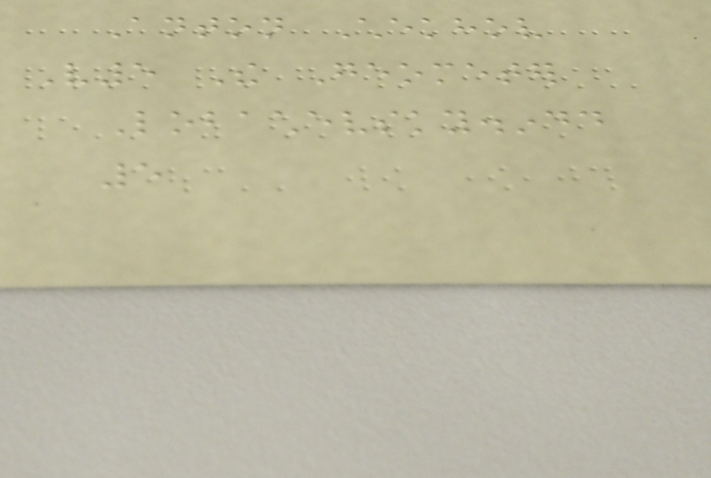Anton Chekhov
V5 The Geometer
Lobachevsky.indd
5
